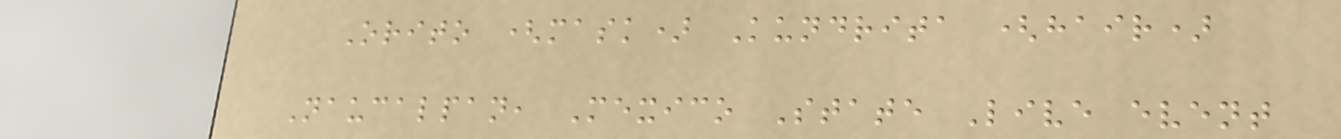Orito (mask) Kundrita (hair)
Naucalpan, Mexico State Live event
